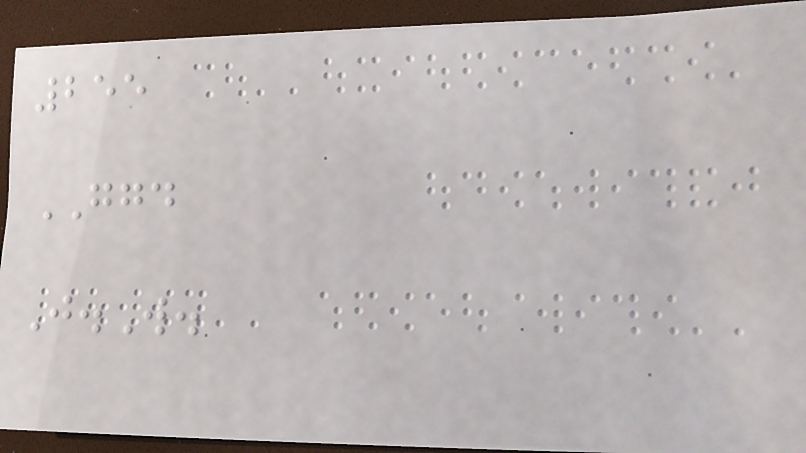255
GGD
J.W.
